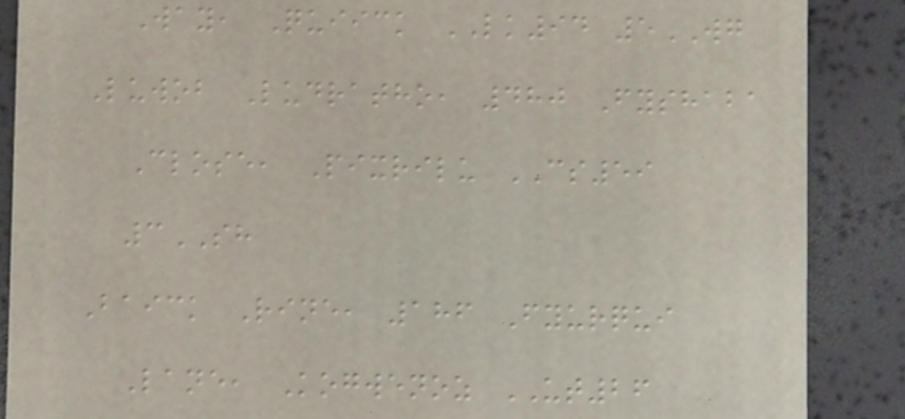Way, Quiick LK94 5WG
Luwob Ludratho, 480 Fyshaba
Close, Pixrilu CS59
3SH
Baick Rine, 186 Fyurqui
Lane, Kogwenoz UT26
